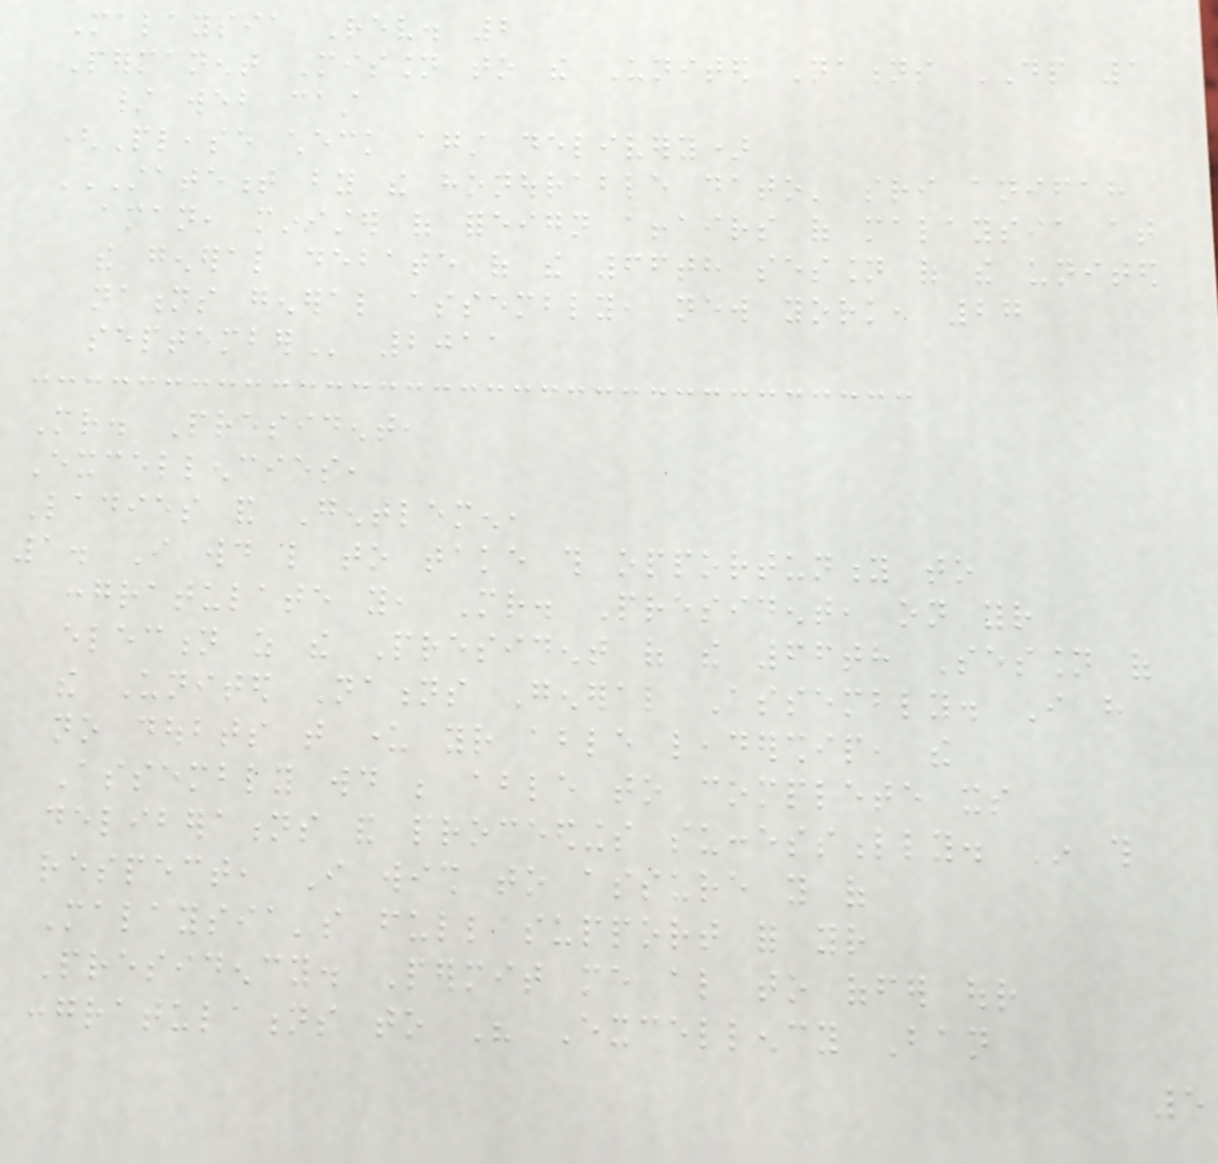Malaysia Rev. 2
Permanent Mission to the United Nations DP 1
/ web cast
(Please check against delivery)
STATEMENT BY THE HONOURABLE DATO' SRI ANIFAH
AMAN, MINISTER OF FOREIGN AFFAIRS OF MALAYSIA AT
THE GENERAL DEBATE OF THE 66TH SESSION OF THE UNITED
NATIONS GENERAL ASSEMBLY, NEW YORK, 27
SEPTEMBER 2011
Mr. President,
Excellencies,
Ladies and Gentlemen,
1. I would like to take this opportunity to
congratulate you, Mr. President, on your
election as the President of the 66th Session of
the United Nations General Assembly. I have
no doubts that under your able leadership, the
Assembly would be able to complete its
deliberations and proceedings successfully. In this
respect, I wish to assure you of
Malaysia's full support for your
Presidency. Permit me also to offer our
congratulations to His Excellency Ban
5
